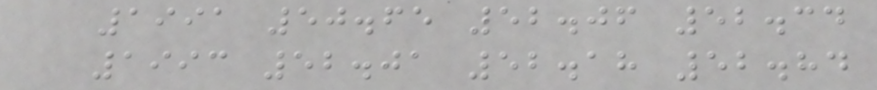1991 50.65 52.06 52.34
1993 52.01 52.18 52.84
